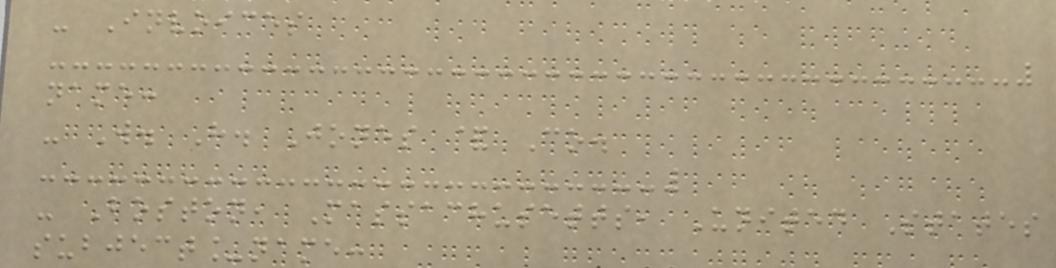- Invoices
name:
- W. H. Jones & Co.
- Boston, Massachusetts, United States
subject_name:
